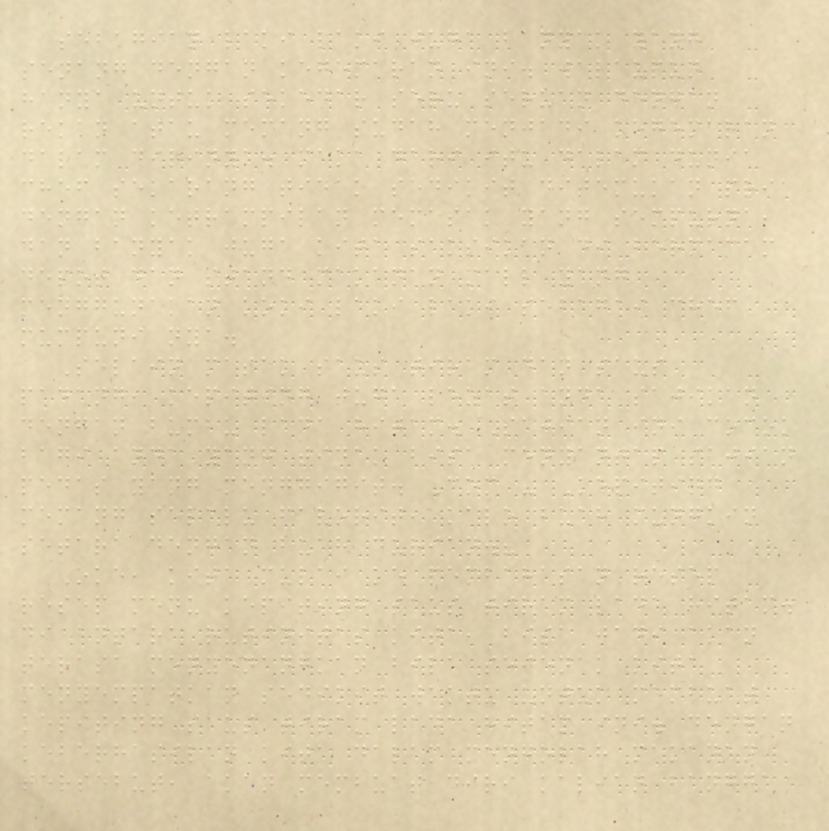sebagian laki laki juga banyak yang
senang dengan kegemaran ini. walaupun
hanya untuk sekedar seru seruan dengan
rekan atau memang sudah menjadi kegemaran
dalam dirinya. maka dari itu dalam dunia
chef sekarang tidak sedikit ditemukan pria
dengan ketrampilan memasak yang sempurna,
dan banyak juga kita saksikan di bermacam
depot dan stand makanan mall yang
menggunakan koki laki laki sebagai chef
mumpuni nya.
Selain masak saus tiram dan saus
padang, kepiting juga lezat anda sajikan
dengan bumbu lada hitam. Sajian ini cocok
bagi anda yang tidak bisa menyantap sajian
pedas yang menggigit. Com - Kepiting
memang selalu favorit, kalo buah mungkin
setara dengan buah durian.?
Oke, kita mulai ke pembahasan resep
resep menu kepiting saus tiram lada hitam.
di antara rutinitas kita, bisa jadi akan
terasa menyenangkan bila sejenak kita
menyempatkan sedikit waktu untuk membuat
kepiting saus tiram lada hitam ini. dengan
keberhasilan kita dalam mengolah makanan
tersebut, akan membuat diri kalian bangga
